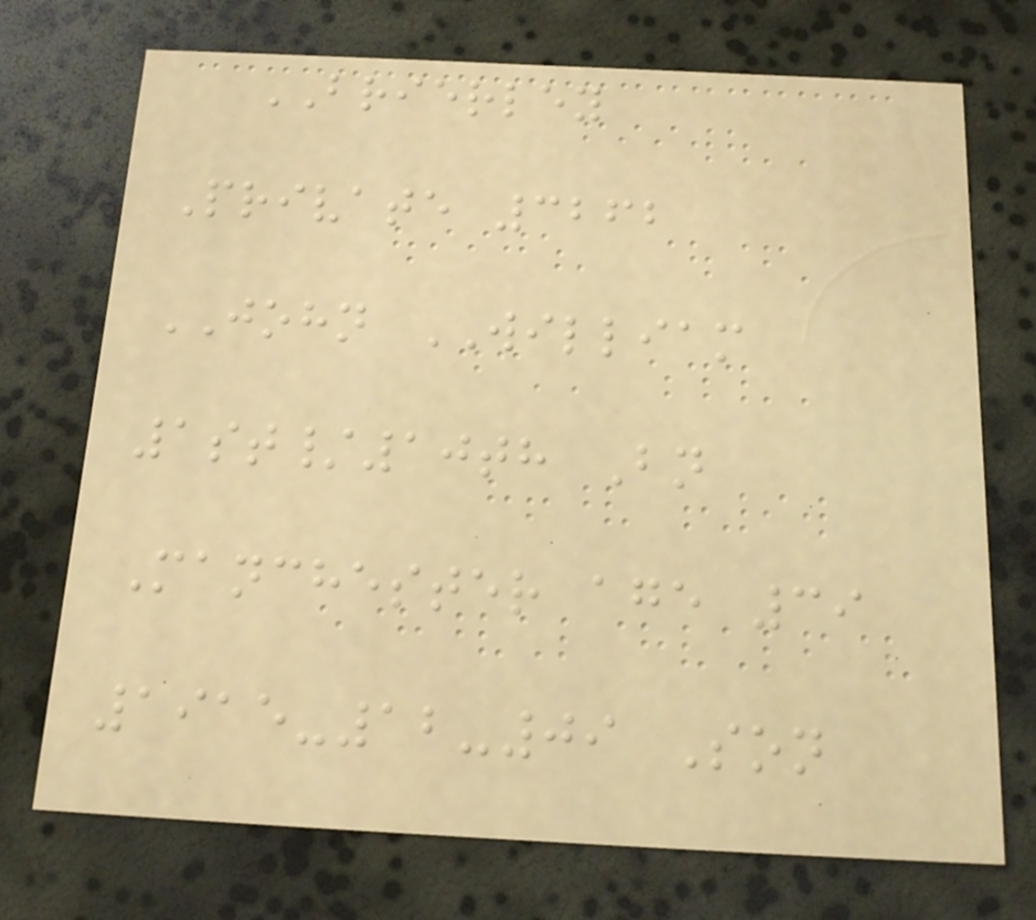BRIERLEY
Private 3262
JOHN WILLIAM
1st/10th Bn
Manchester age 39
1915-12-09 Son
